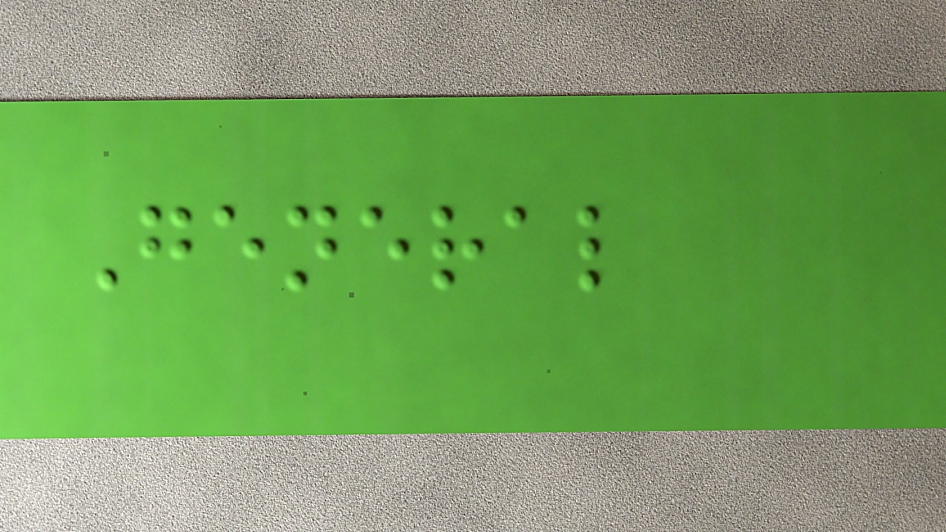General
